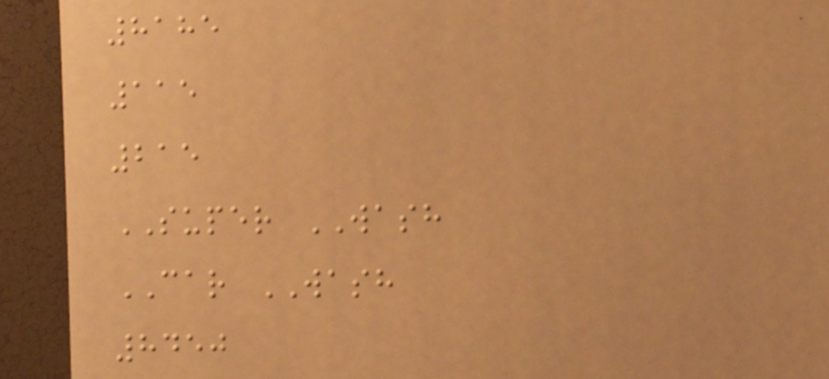8185
115
215
SUPER WASH
CAR WASH
8450
